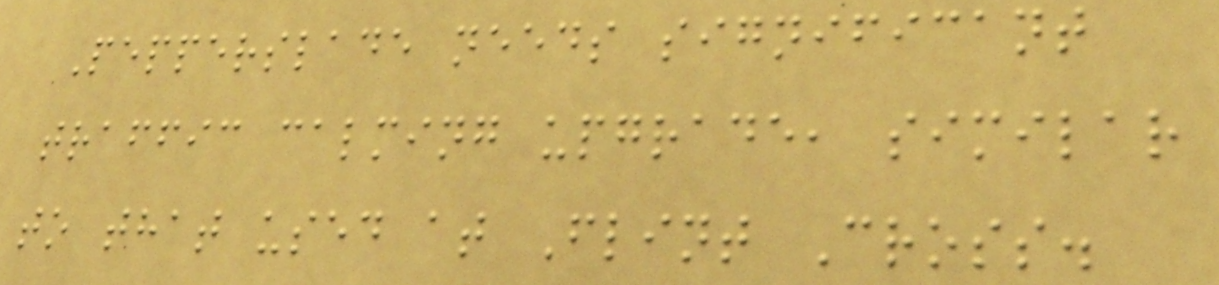Pepperslade needs significant
traffic calming upgrade, similar
to that used at Flint Cross.
